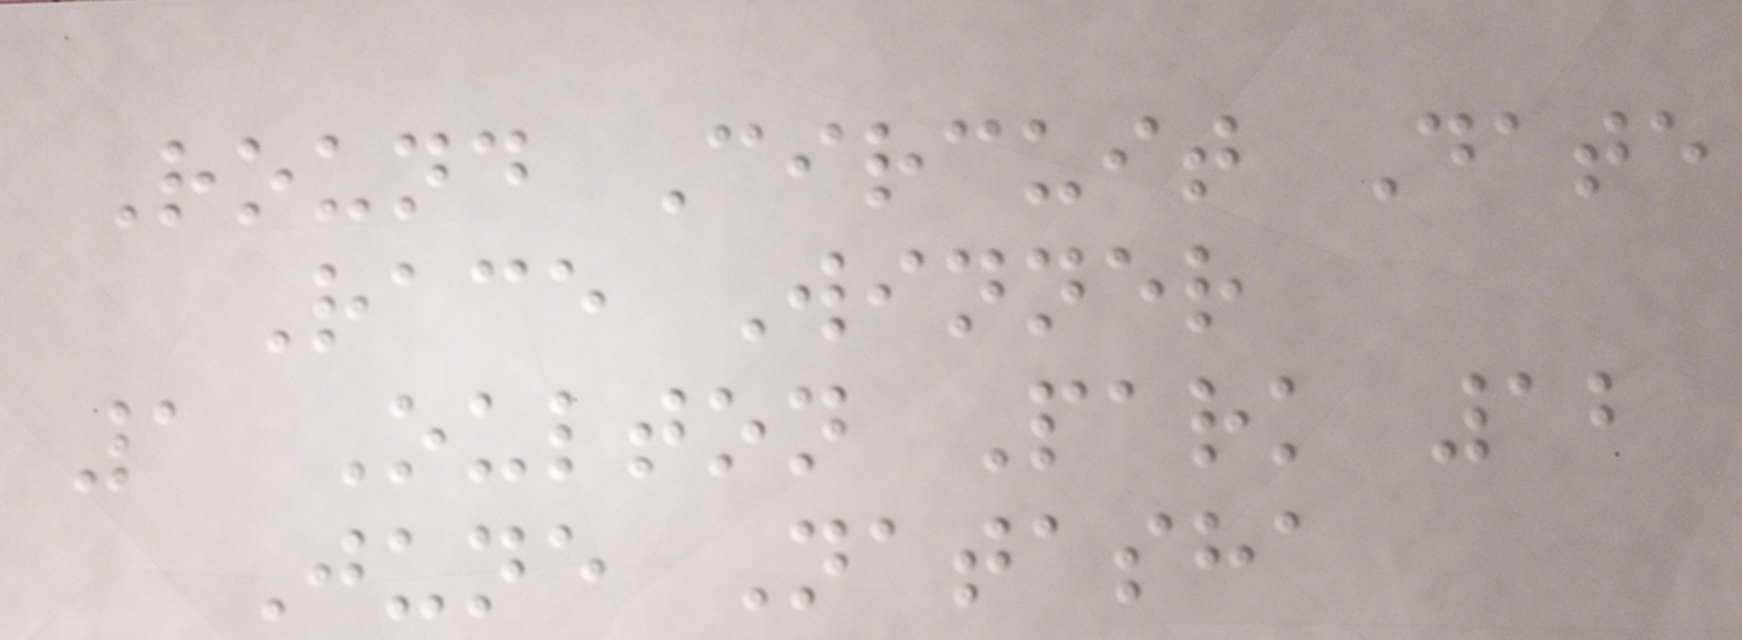Round Circuit Date
Race Winner
1 Oulton Park 12
June Natasha
